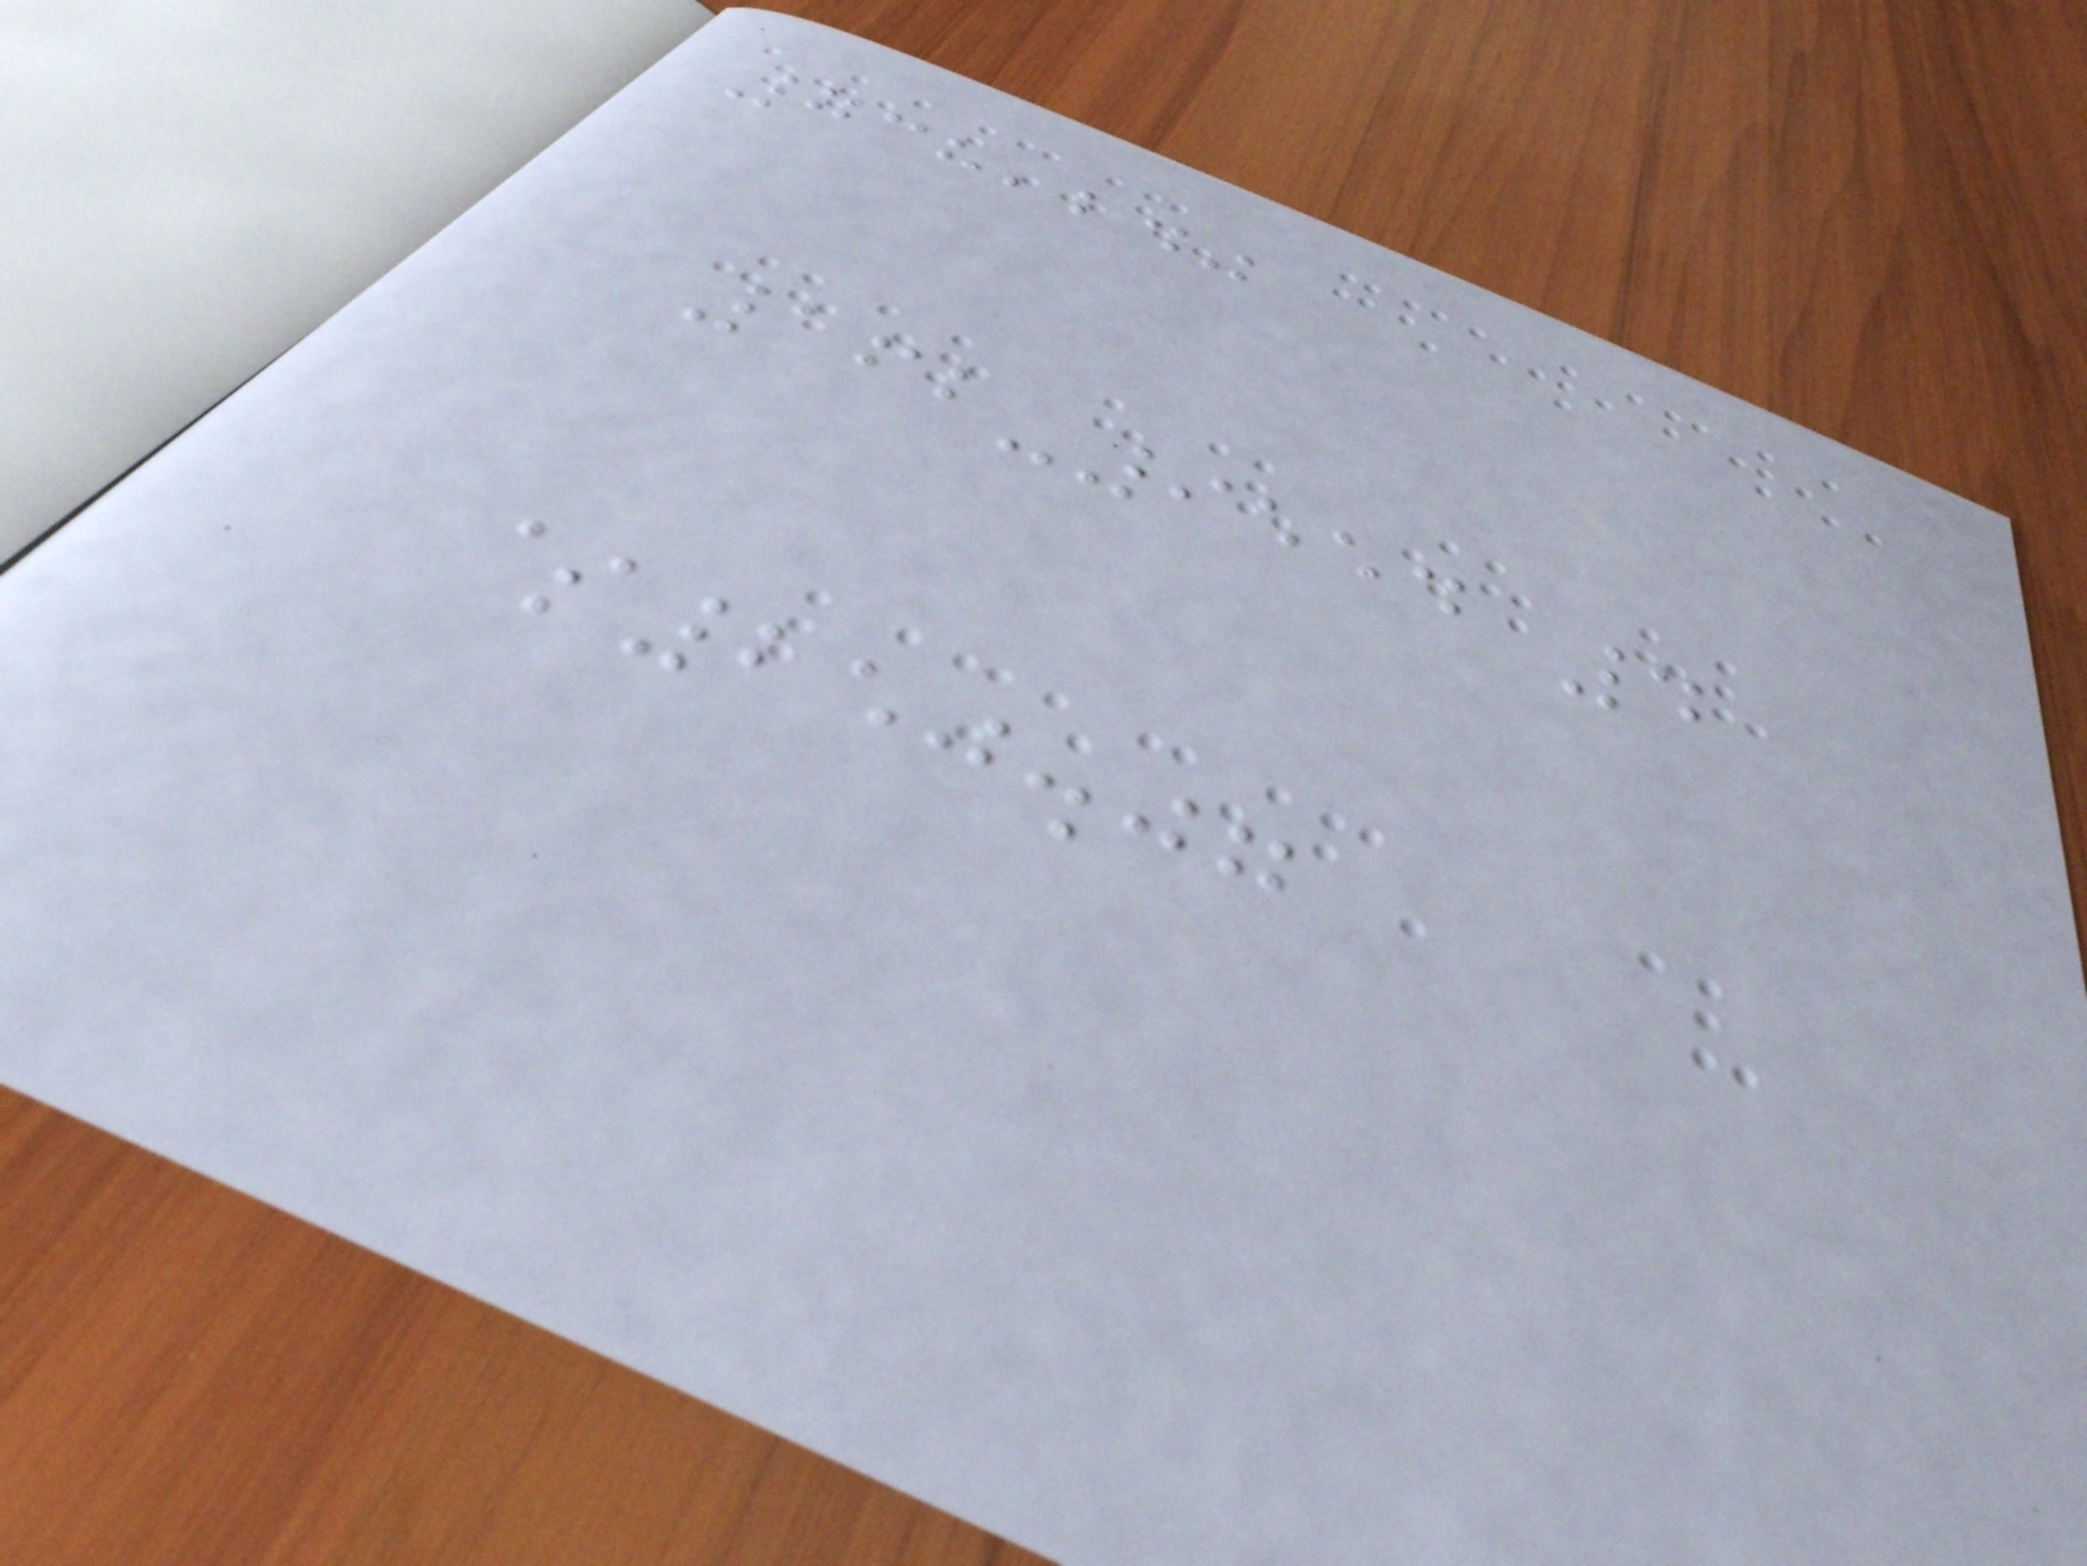738,240
162-9554 4
$250.07
